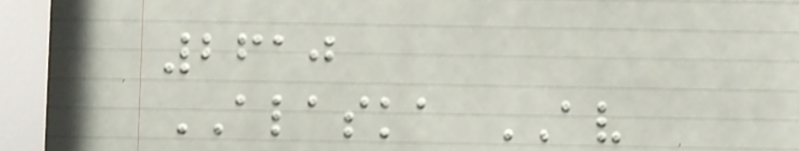2610
ALASKA AV
